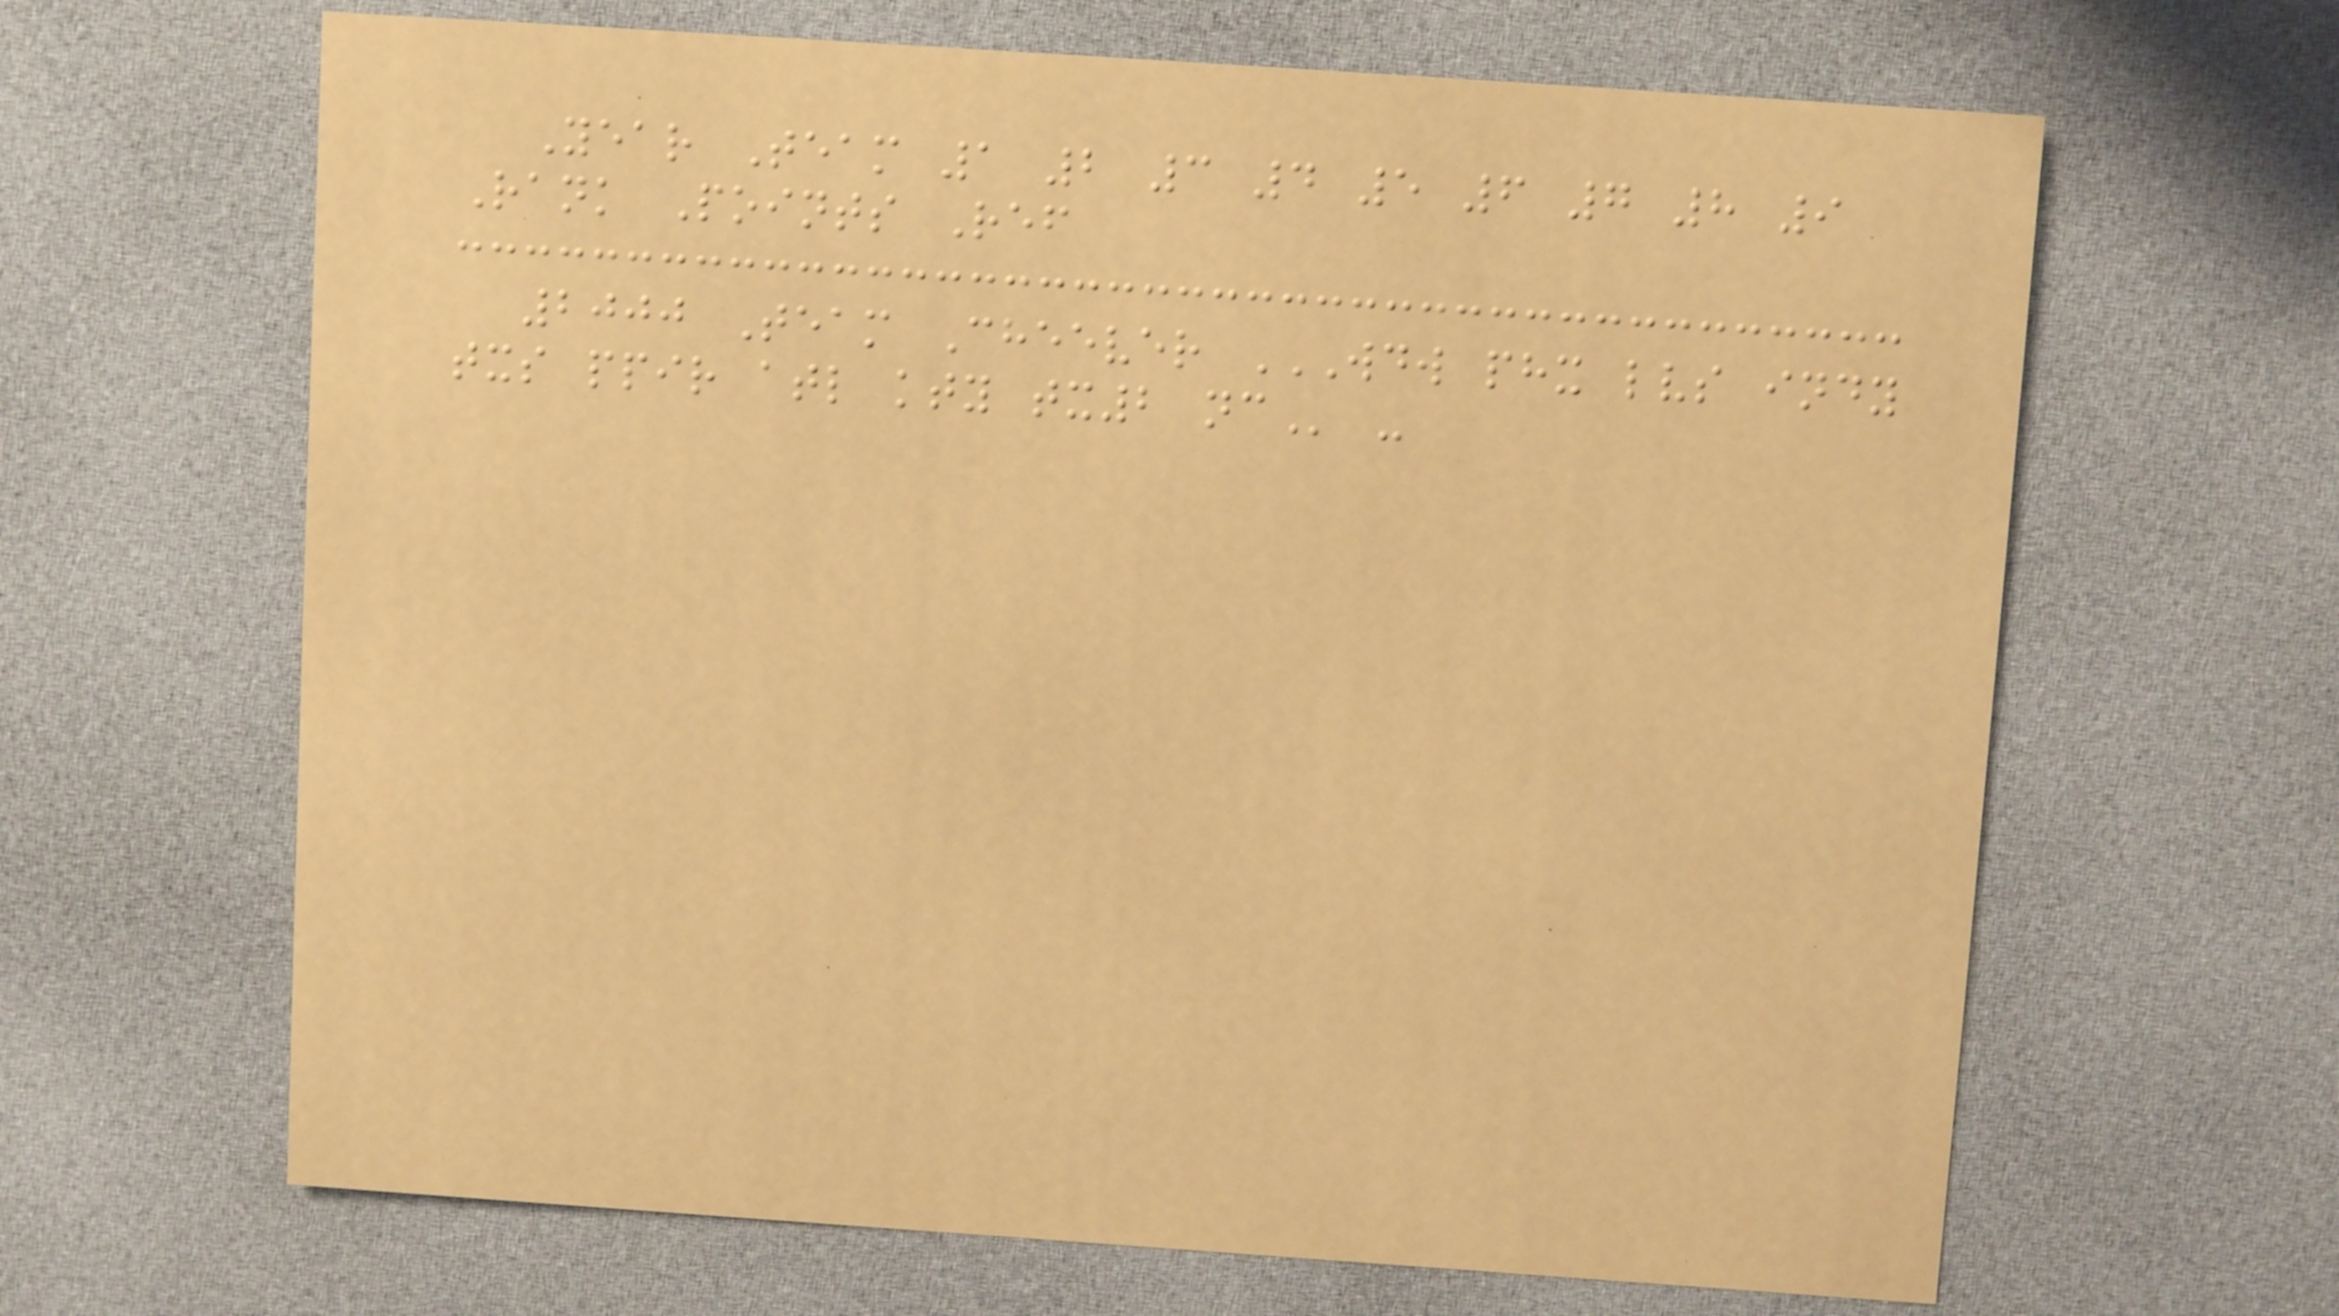Year Team 1 2 3 4 5 6 7 8 9
Rank Points Ref
2000 Team Cheever WDW PHX LVS INDY
TXS PPIR ATL KTY TX2 NC -
